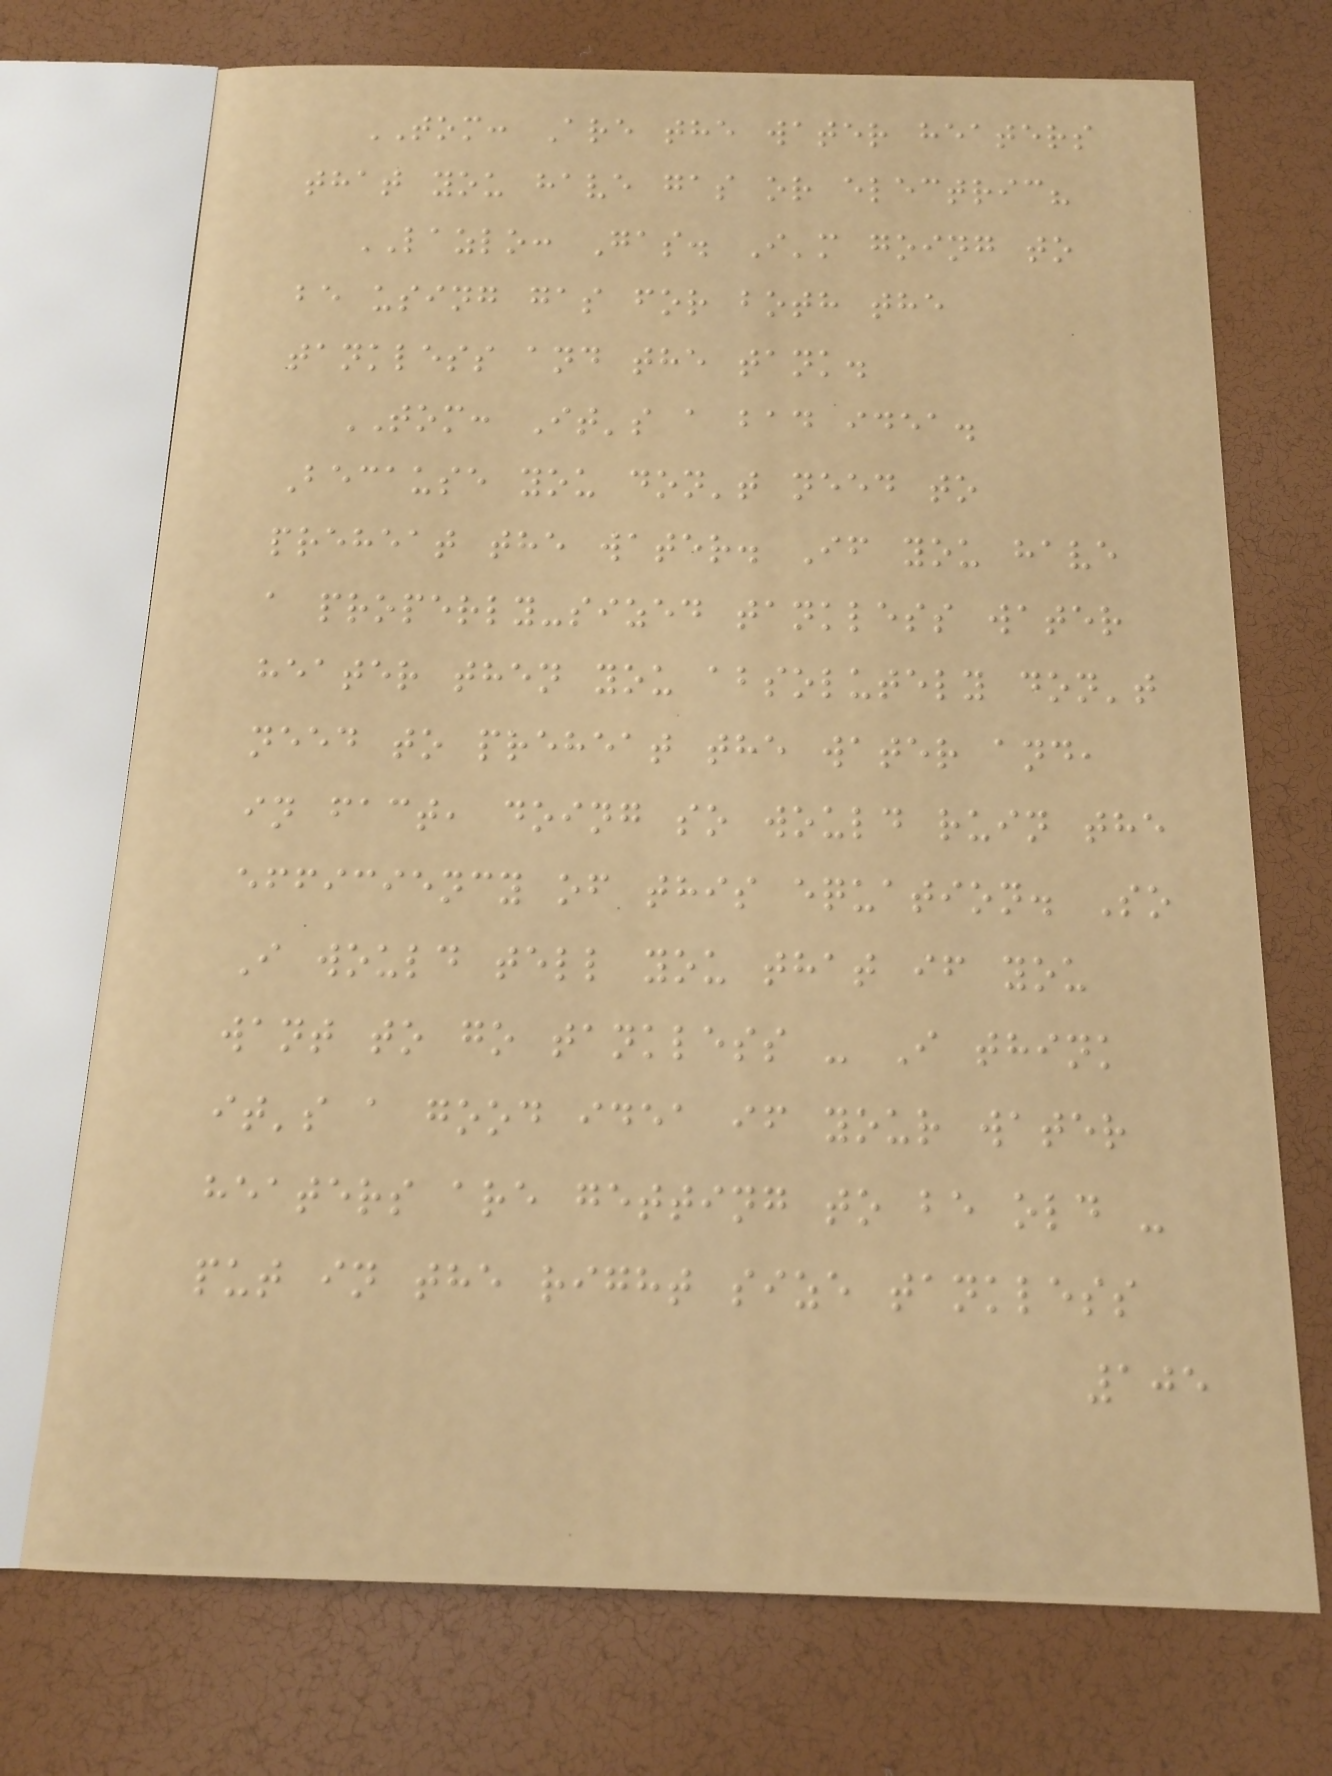TOM: Are the water heaters
that you have gas or electric?
LAZLO: Gas. I'm going to
be using gas for both the
tankless and the tank.
TOM: It's a bad idea.
Because you don't need to
preheat the water. If you have
a properly-sized tankless water
heater then you absolutely don't
need to preheat the water and,
in fact, doing so would ruin the
efficiency of this equation. So
I would tell you that if you
want to go tankless - I think
it's a good idea if your water
heaters are getting to be old -
put in the right size tankless
105
